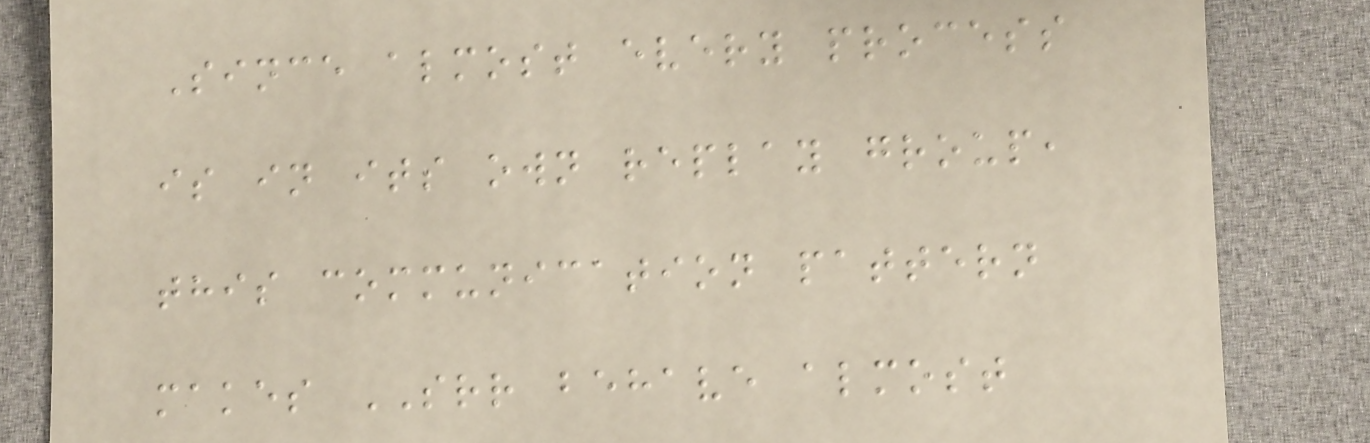Since almost every process
is in its own replay group,
this communication pattern
makes SRR behave almost
